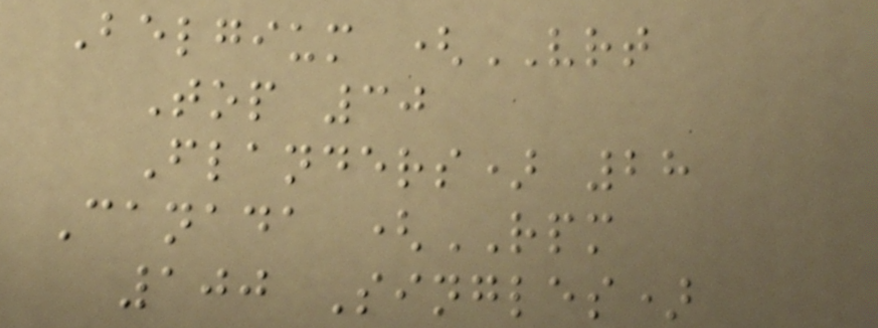Belgium (VRT
Top 30
Flanders) 28
Canada (RPM
100 Singles)
